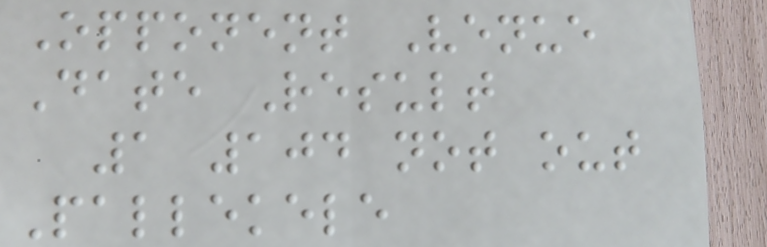Opponent Venue
Date Result
1 104 not out
Pallekele
